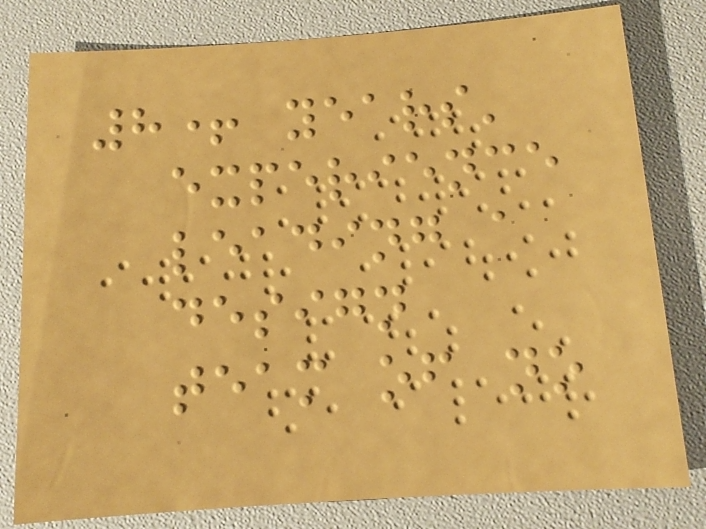8+ years'
experience
leading a
design
team of no
